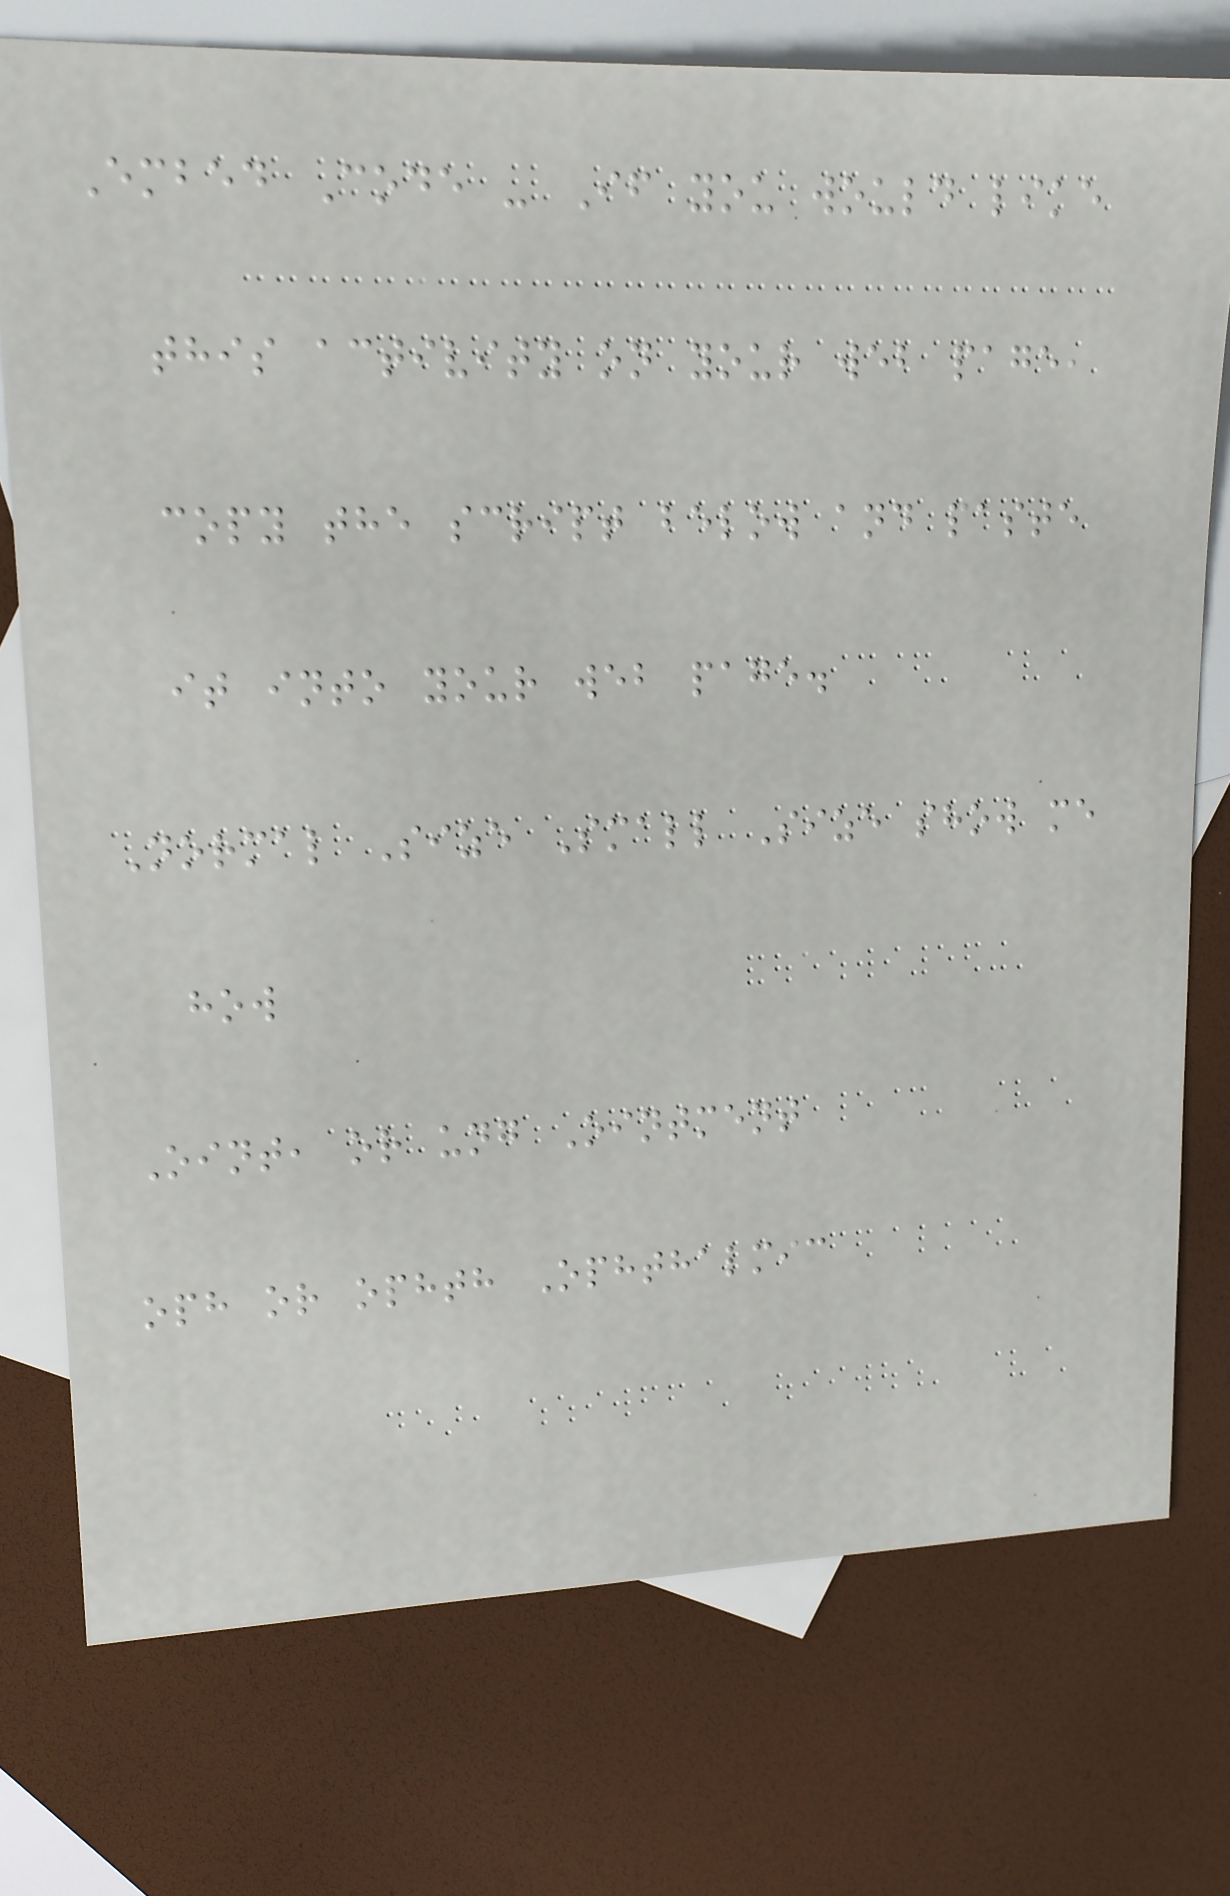Embed Code - If you would like
this activity on your web page,
copy the script below and paste
it into your web page.
Normal Size Small Size show me
how
Oint, or ung Ointment
oph or ophth Ophthalmic
